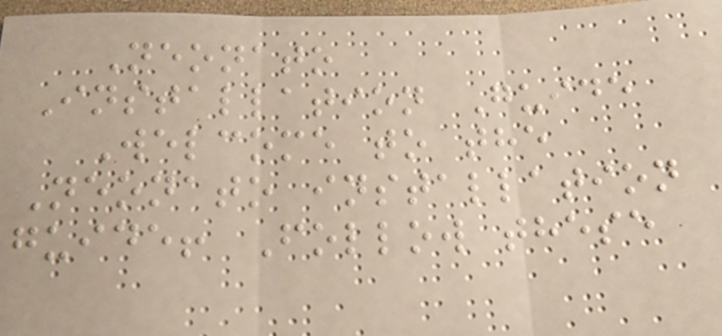Neonato
Installation Guide
Welcome to the
Neonato installation
guide! Follow these
